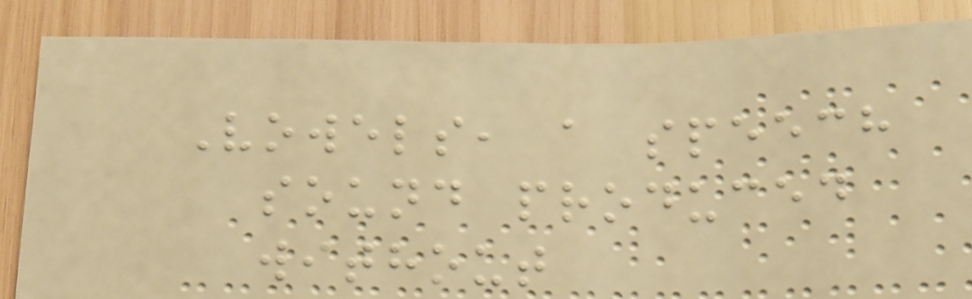Vowels, a speech
sound produced
without
